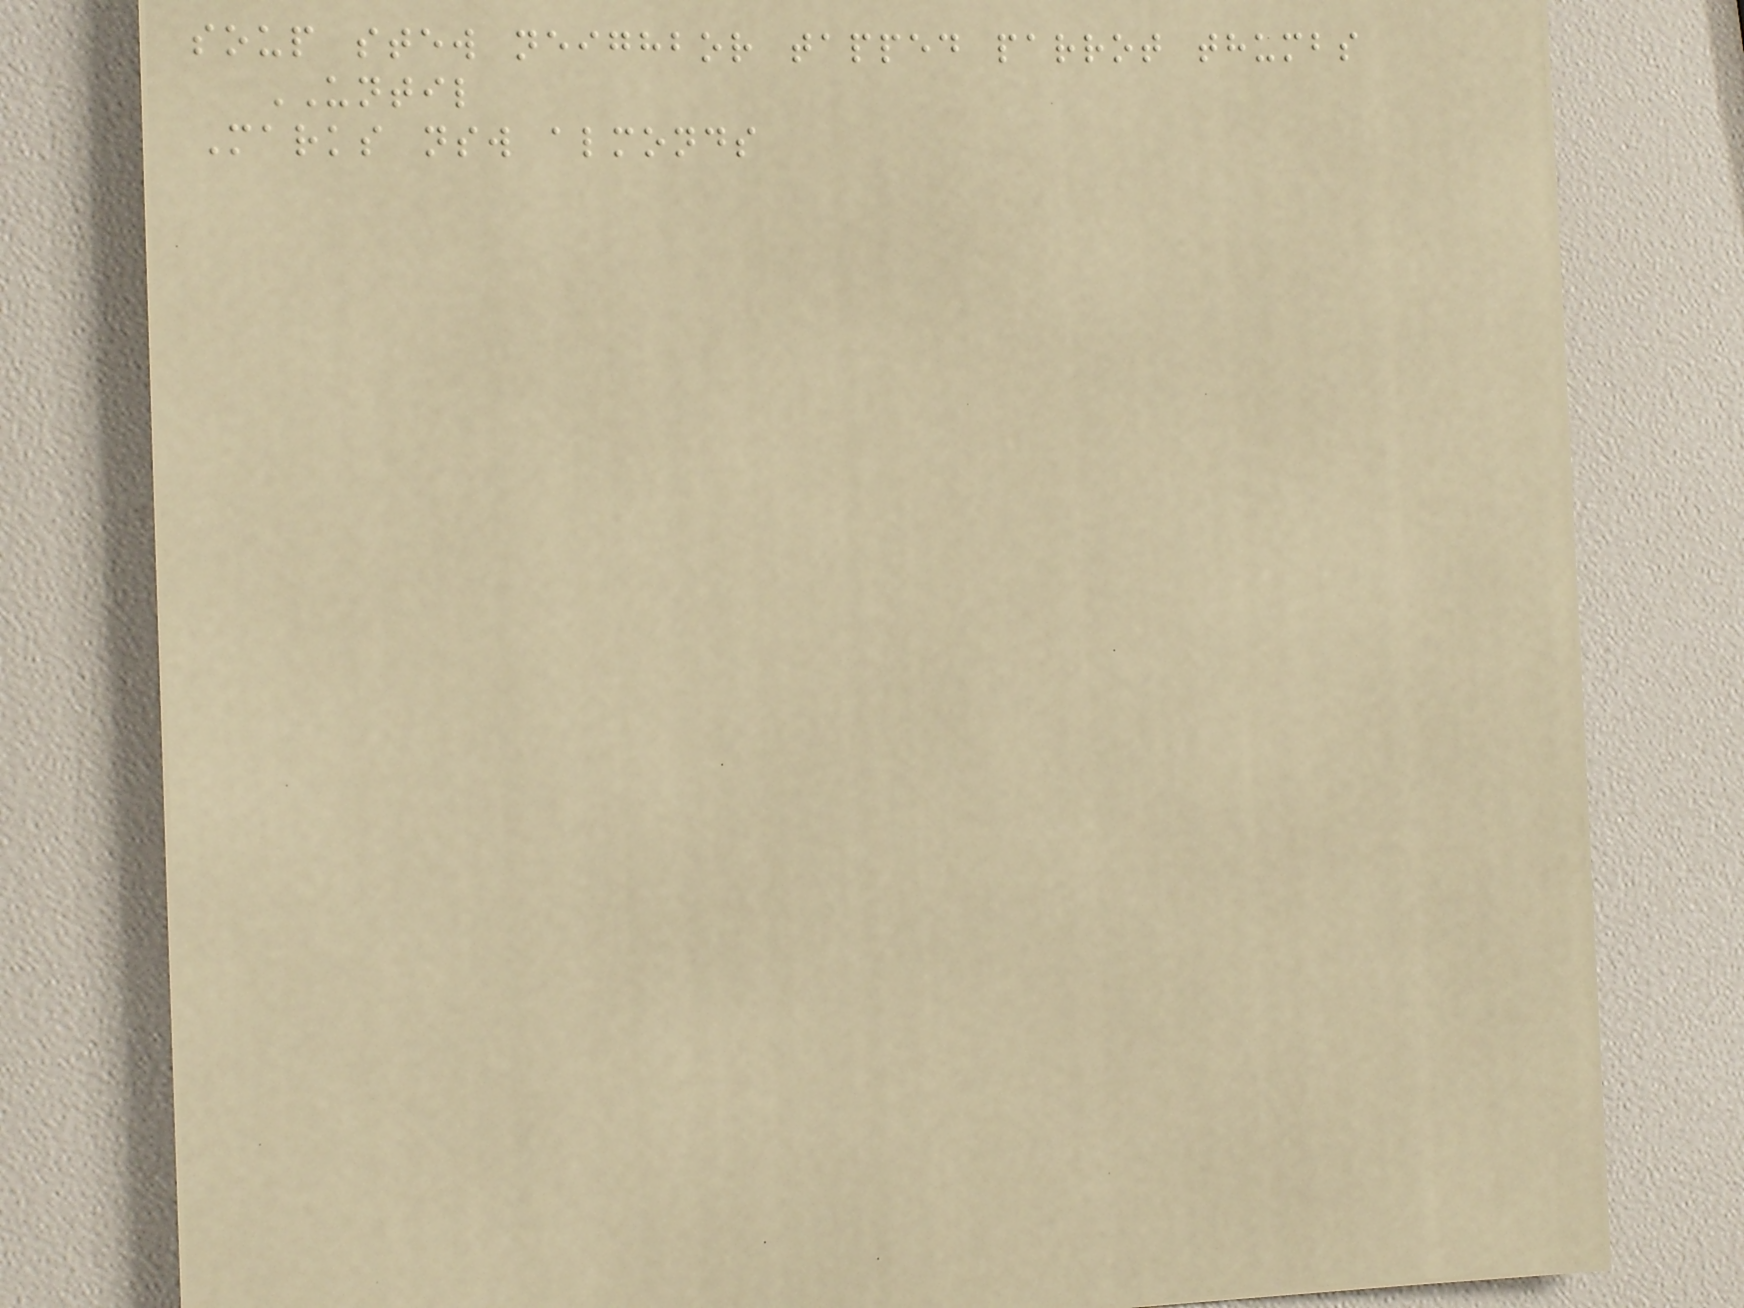soup stew neighbor tapped parrot thumbs
UNTIL
Marks nsw almonds
